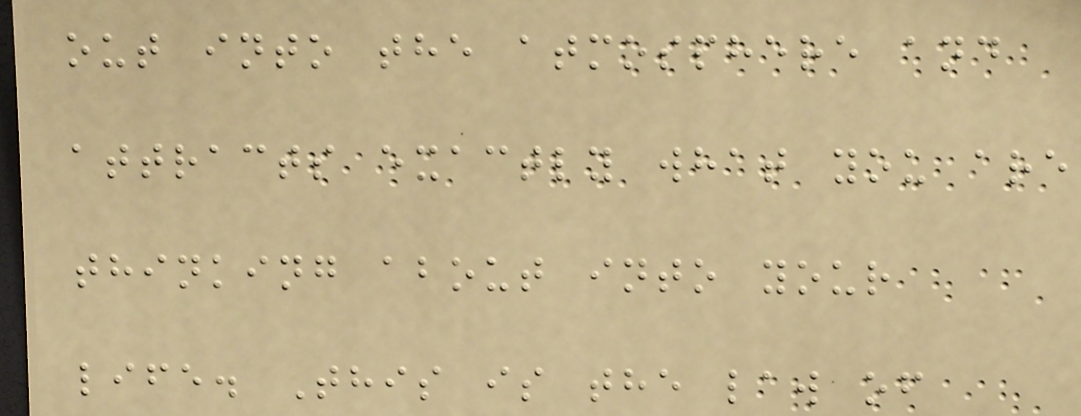out into the atmosphere and
attracts exactly what you are
thinking about into your
life. This is the law of
